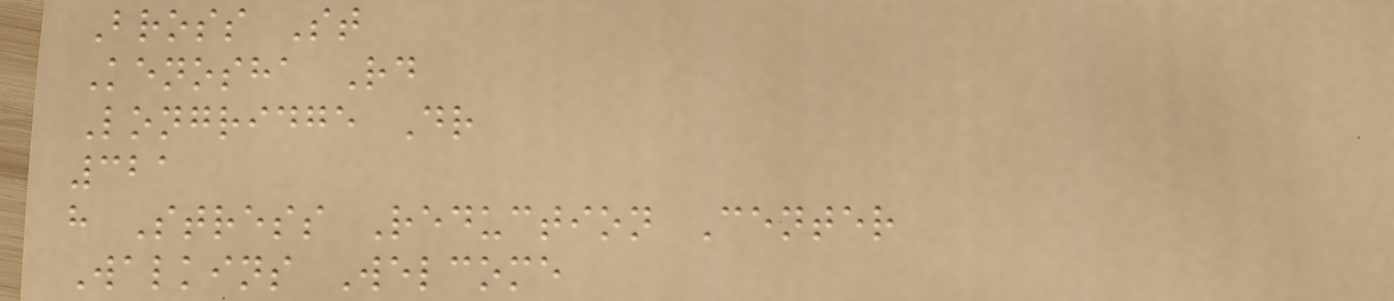Bross St
Kenosha Rd
Longridge Dr
321
h Stress Reduction Center
Walkins Welcome
